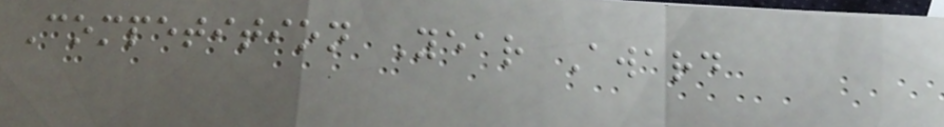Competition Year Award
